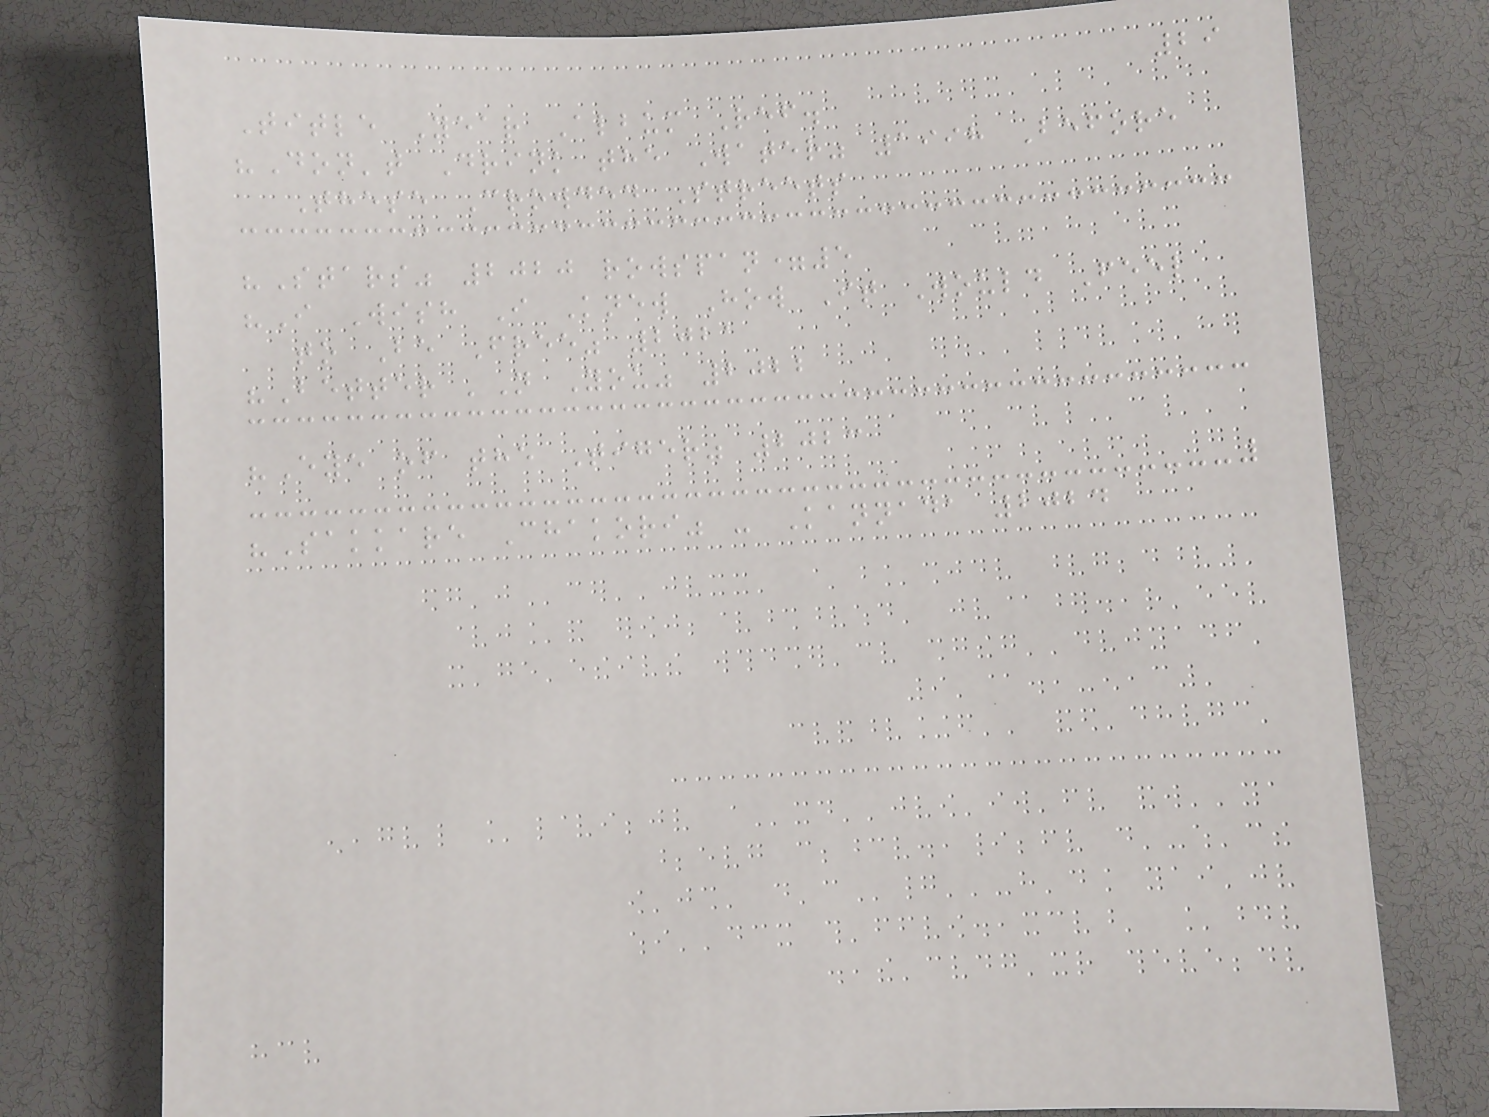29
Title Year Album Ref.
"Don't Drink the Water" 1998 Before
These Crowded Streets
"Stars" 2020 rowspan=5
"I Wish I Knew How It Would Feel
to Be Free" 2021
"Better 'N You" 2022
"Eye of the Tiger" 2023
"Sakkare Chakori" - Kannada 2024
